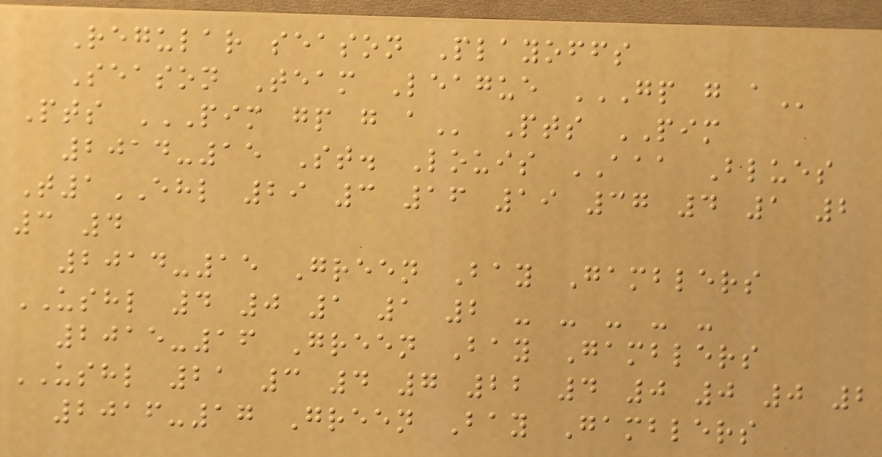Regular season Playoffs
Season Team League GP G A
Pts PIM GP G A Pts PIM
2014-15 St. Louis AAA Blues
T1EHL 29 3 16 19 37 4 1 2
3 4
2014-15 Green Bay Gamblers
USHL 4 0 1 1 2 - - - - -
2015-16 Green Bay Gamblers
USHL 21 3 4 7 22 4 0 0 0 2
2016-17 Green Bay Gamblers
